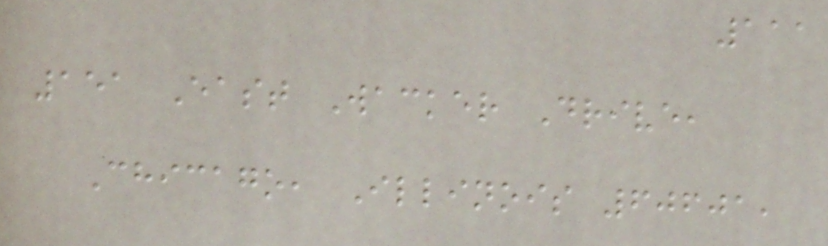111
151 East Wacker Drive,
Chicago, Illinois 60601,
